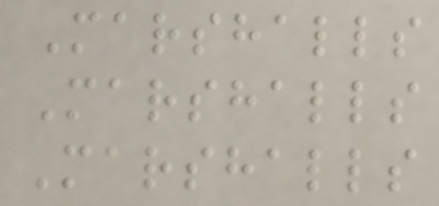Marshalls
Marshalls
Marshalls
